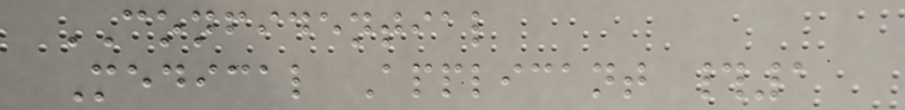CONFIDENTIAL
Medical Applicant #1
